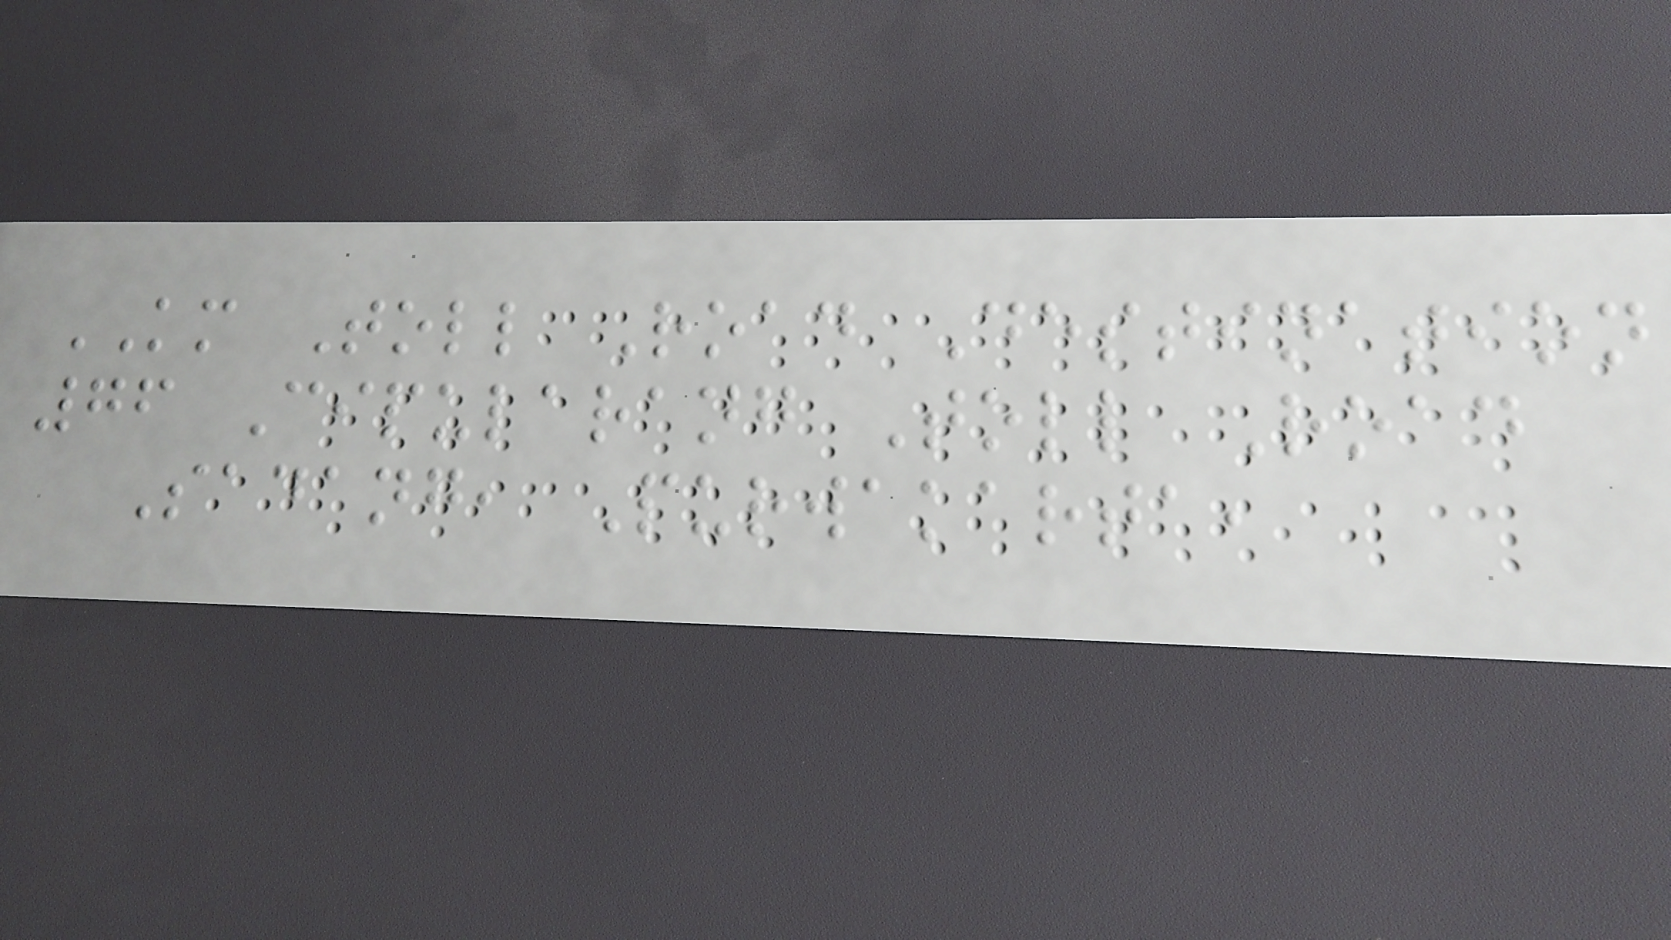KM Toll Road Destination
76 Cipularang Toll Road
Sadang, Purwakarta,
